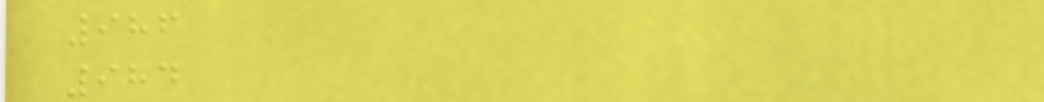986
984
